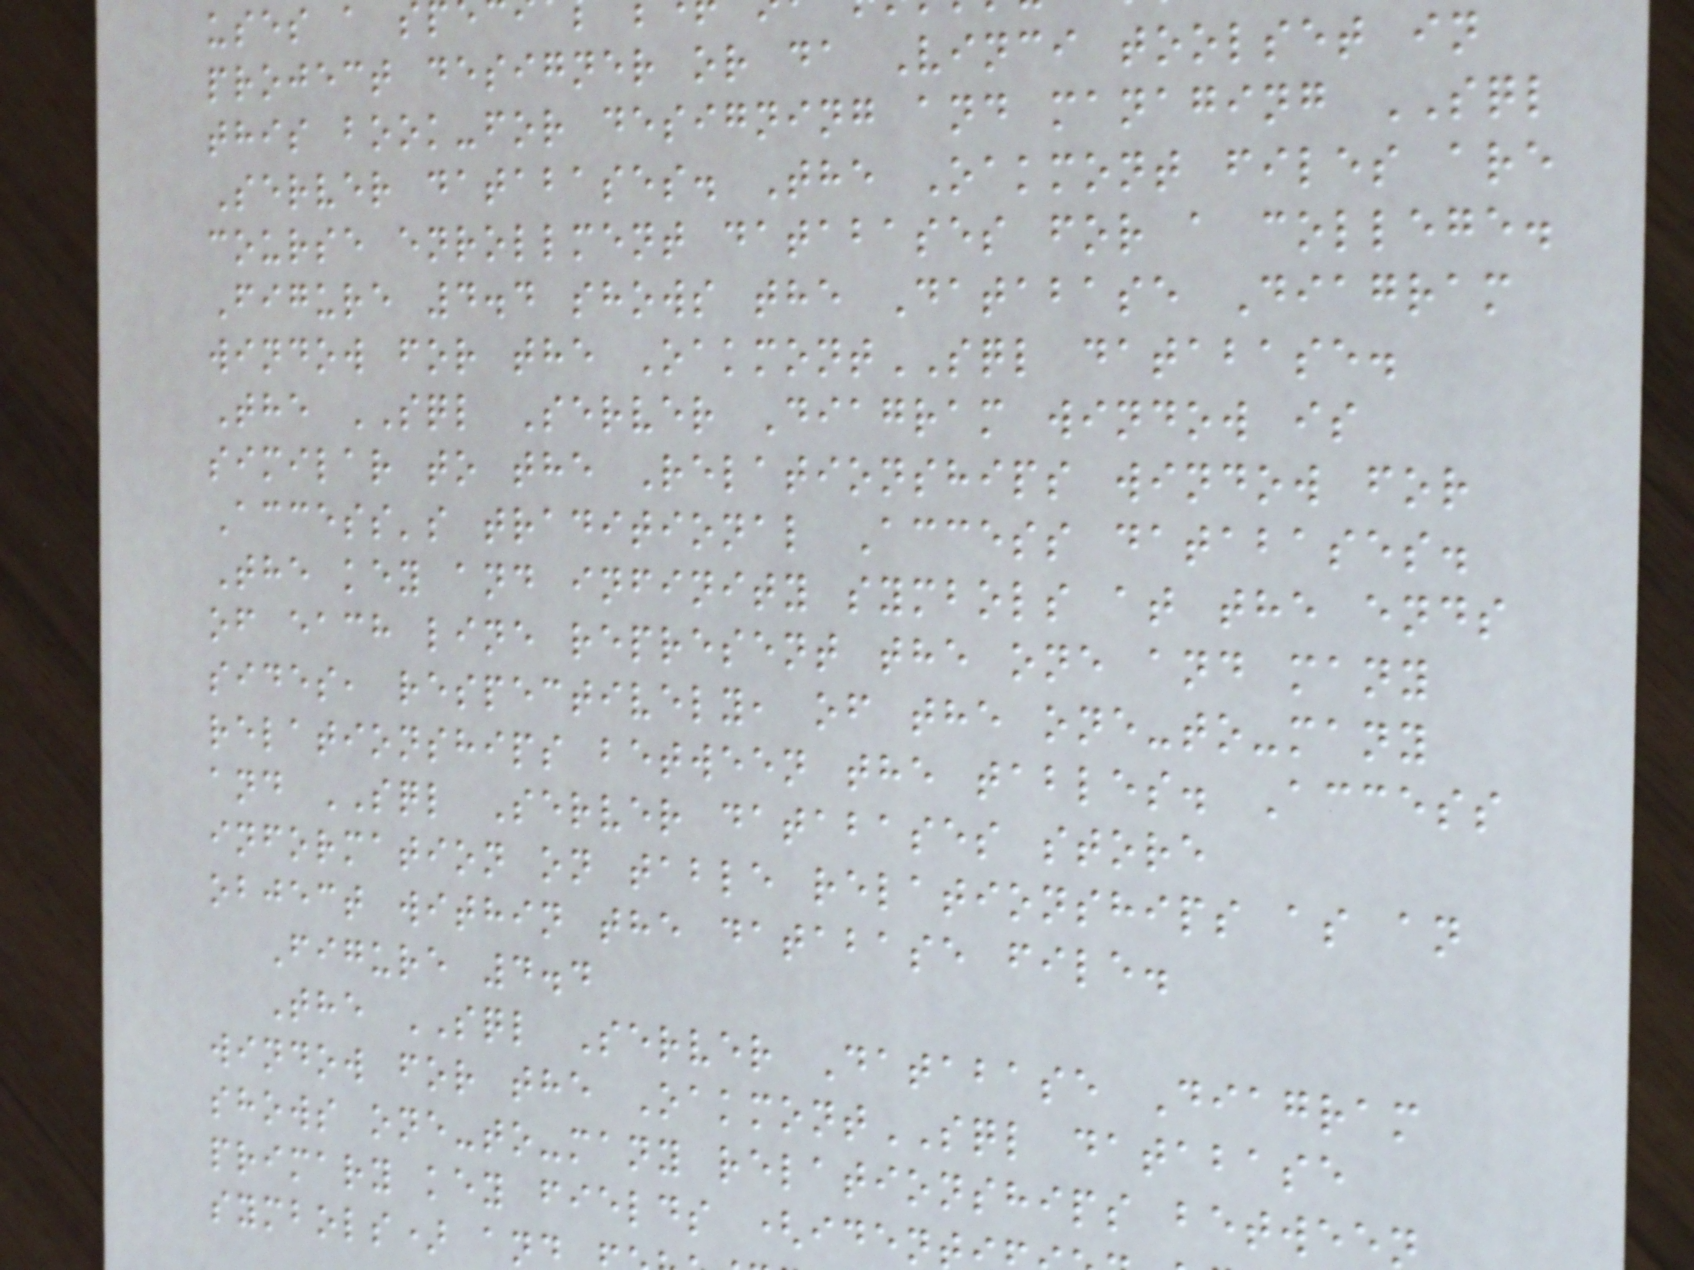project designer or da Vinci toolset in
this book-for designing and managing SQL
Server databases. The Oakmont files are
course enrollment databases for a college.
Figure 4.4 shows the Database Diagram
window for the OakmontSQL database.
The SQL Server Diagram window is
similar to the Relationships window for
Access's traditional Access databases.
The key and infinity symbols at the ends
of each line represent the one and many
sides, respectively, of the one-to-many
relationships between the tables. Access
and SQL Server databases store
information on table relationships as an
object within the database file.
Figure 4.4
The SQL Server Database Diagram
window for the OakmontSQL database
shows one-to-many relationships between
primary key fields (iden
symbols) an
